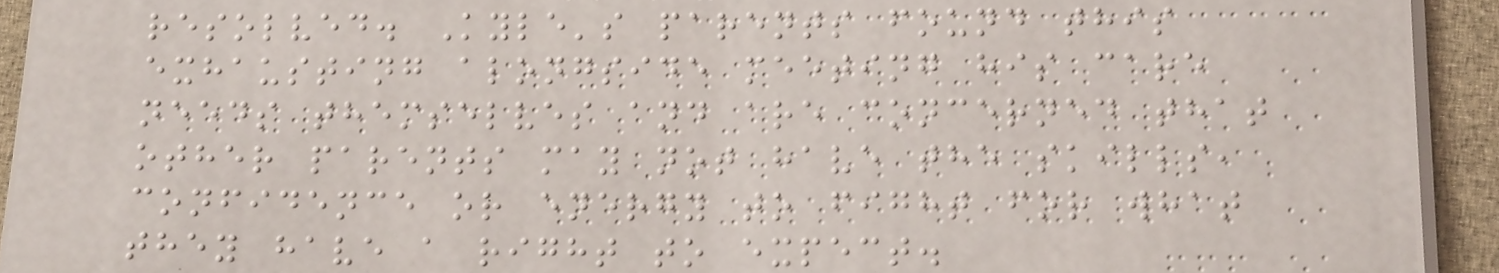resolved. Kyle's parents found this
exhausting alongside meeting his care
needs themselves and are concerned that
other parents may not have the skills,
confidence or energy to fight for what
they have a right to expect.
